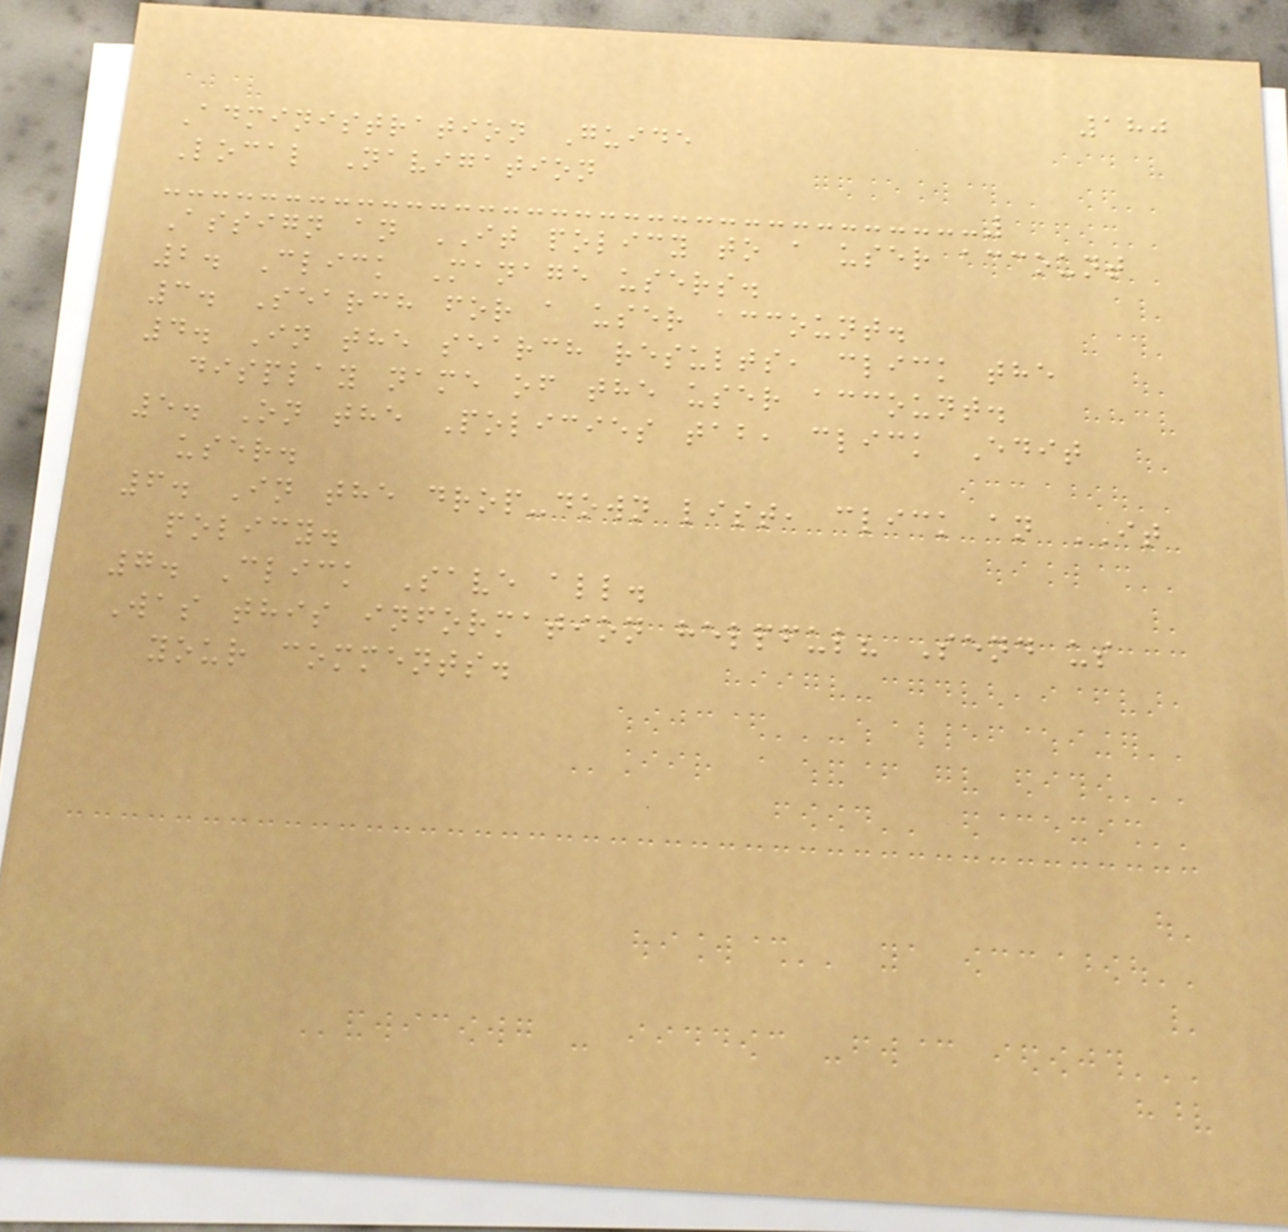180
Administration Guide
Local Navigation
Assign an IT policy to a user account
2. Click Manage users.
3. Search for a user account.
4. In the search results, click the
display name of the user account.
5. On the Policies tab, click Edit
user.
6. In the drop-down list, click an IT
policy.
7. Click Save all.
Was this information helpful? Send us
your comments.
